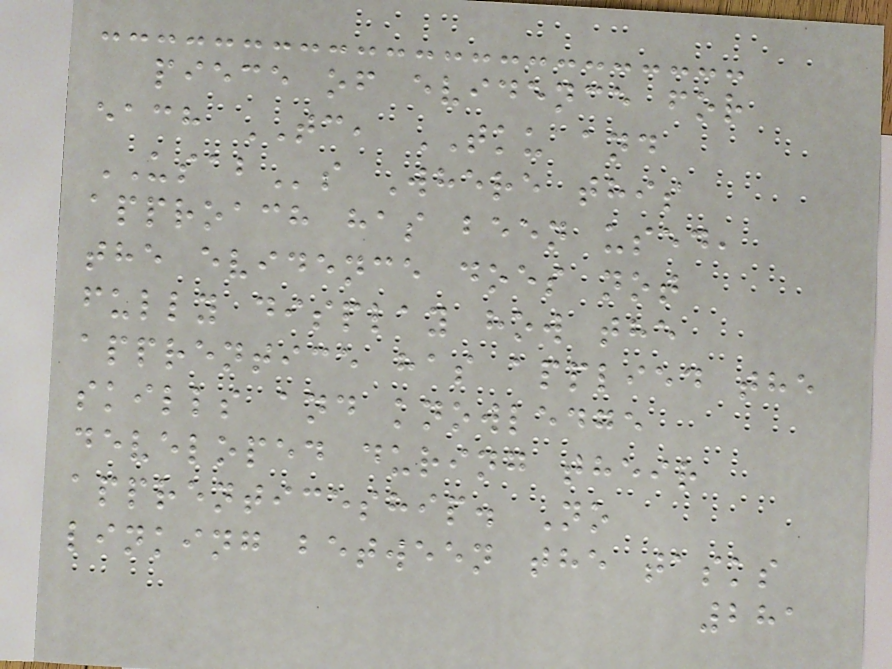piece of evidence for
each TC, TKU and
USABs Where this
approach has been used,
the evidence does not
fully display how the
apprentice has applied the
skills and knowledge
developed during their
apprenticeship. No
linking between the tasks
281
